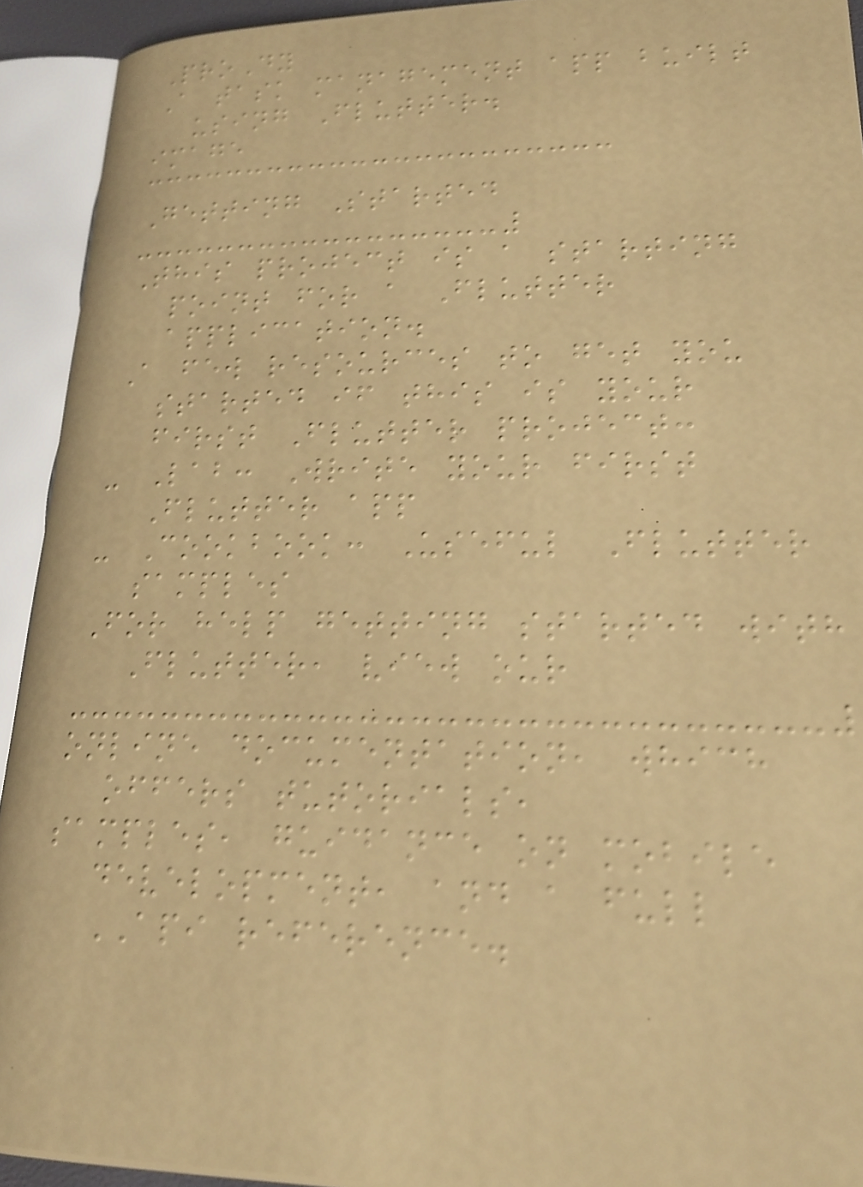ProDy
A task management app built
using Flutter.
image
Getting Started
This project is a starting
point for a Flutter
application.
A few resources to get you
started if this is your
first Flutter project:
- Lab: Write your first
Flutter app
- Cookbook: Useful Flutter
samples
For help getting started with
Flutter, view our
online documentation, which
offers tutorials,
samples, guidance on mobile
development, and a full
API reference.
